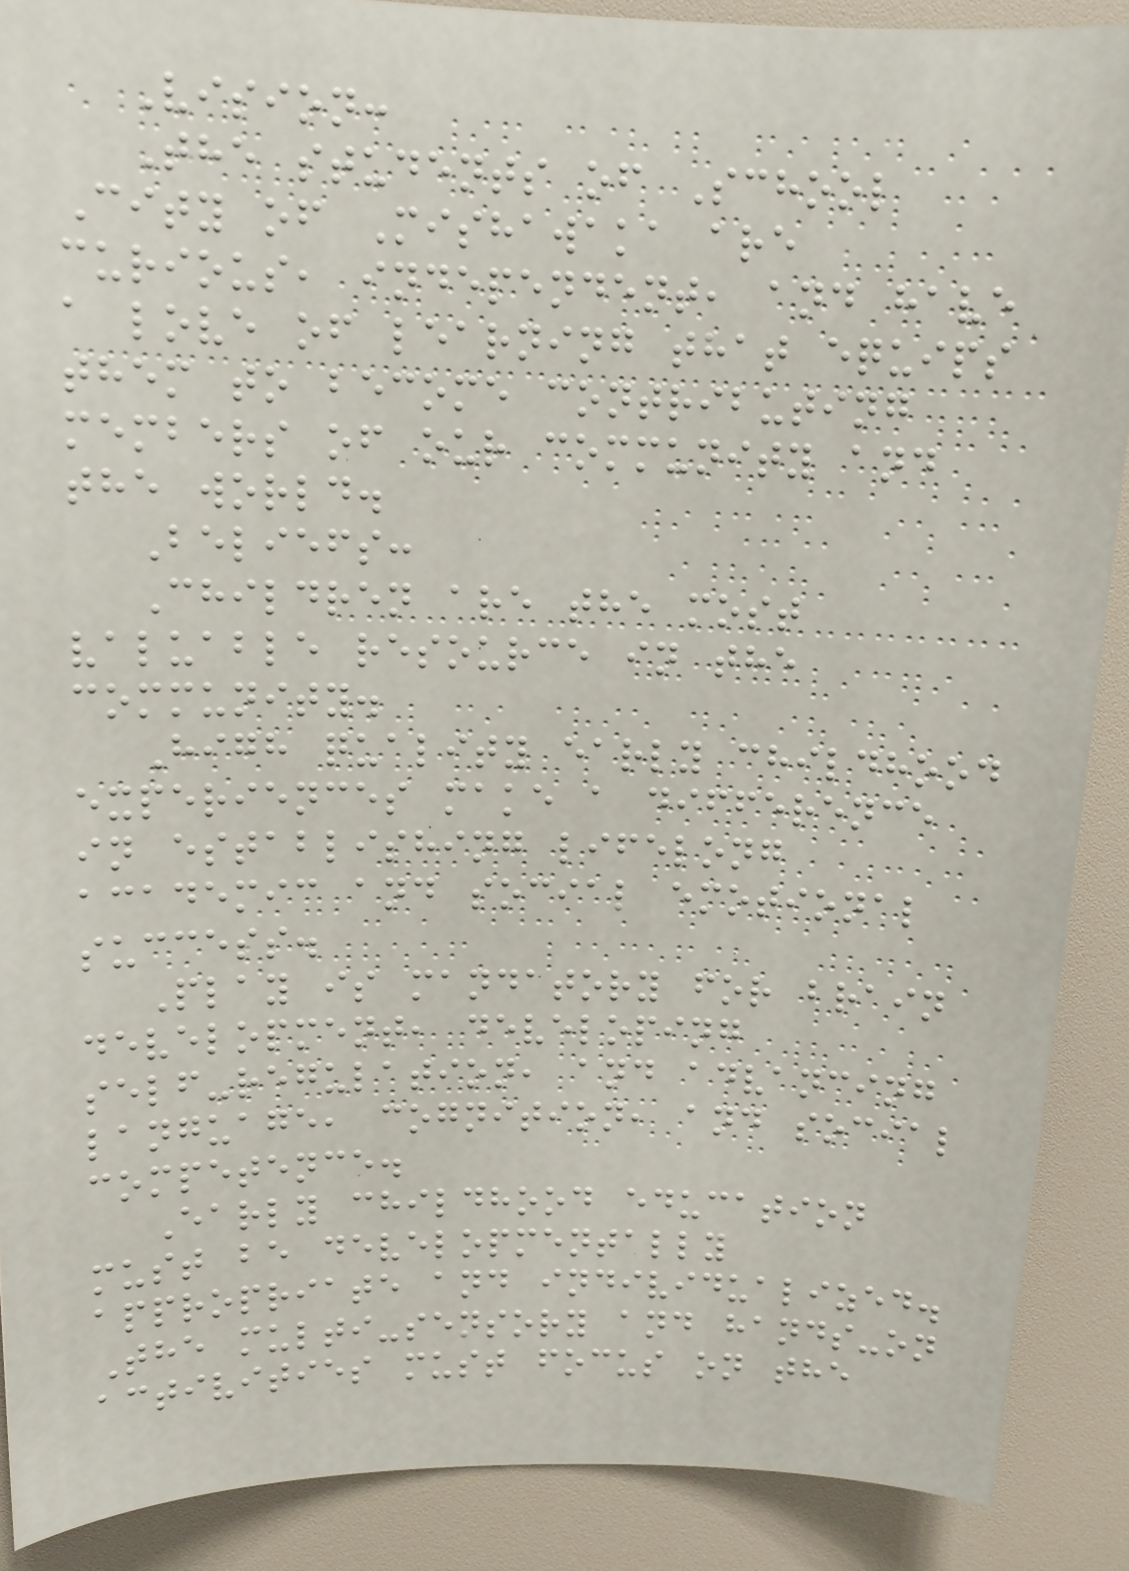Vision:
The students of School
City of Mishawaka are
curious, independent, and have
a love of learning that equips
them to become contributing
members of our community and
the world.
Beliefs:
Children are the most
valuable resource in the
community.
High quality early childhood
experiences make a difference
in establishing lifelong
academic and social emotional
success.
Play is mandatory for brain
development, developing
self-regulation, and advancing
language, cognition, and social
competence.
Early childhood education
must be developmentally
appropriate and individualized.
The multi-sensory and hands-on
activities must focus on the
